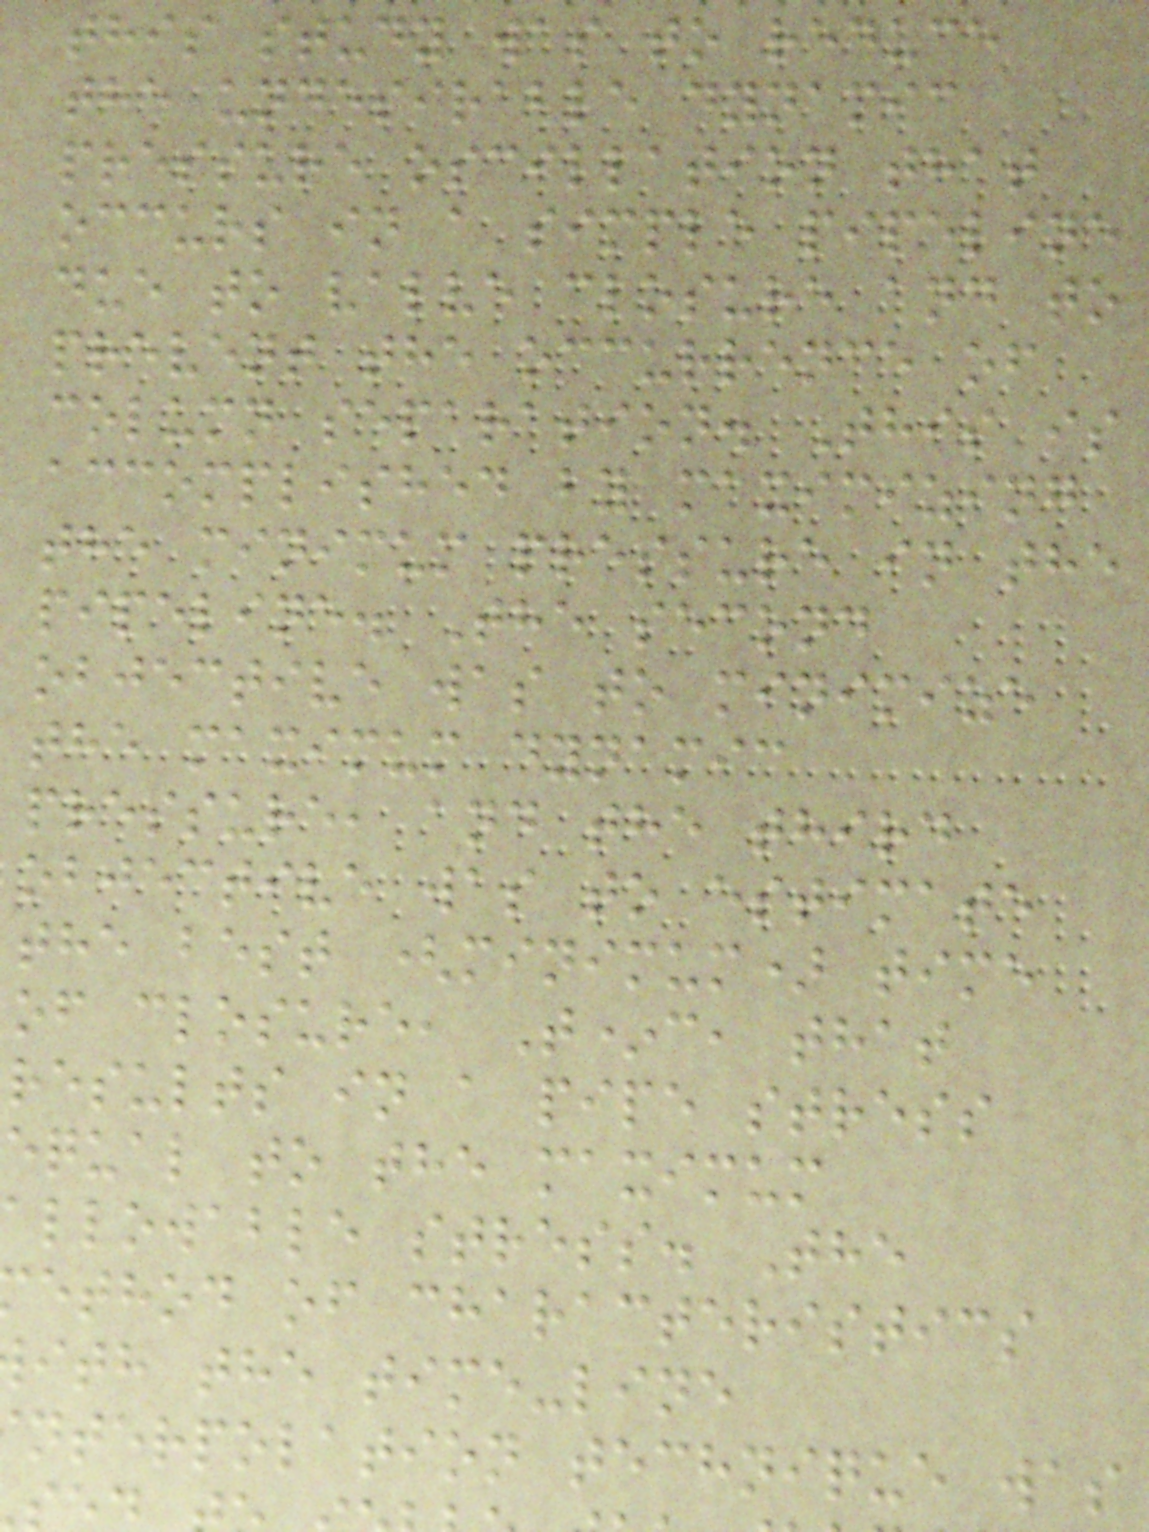this study was to reduce
the undesirable dynamic
pressure oscillation that
occurs in a simple pipeline
due to valve closure and to
prevent the occurrence of
column separation. This is
accomplished by maximizing
the minimum pressure in the
pipeline. The second
objective was to minimize
the maximum dynamic
pressure, and the third
objective was to estimate
the best (minimum) time
of closure, T*c, that
results in a pipe stress
equal to the maximum
allowable stress. The
ethod of characteristics
ith the time-line
nterpolation technique was
